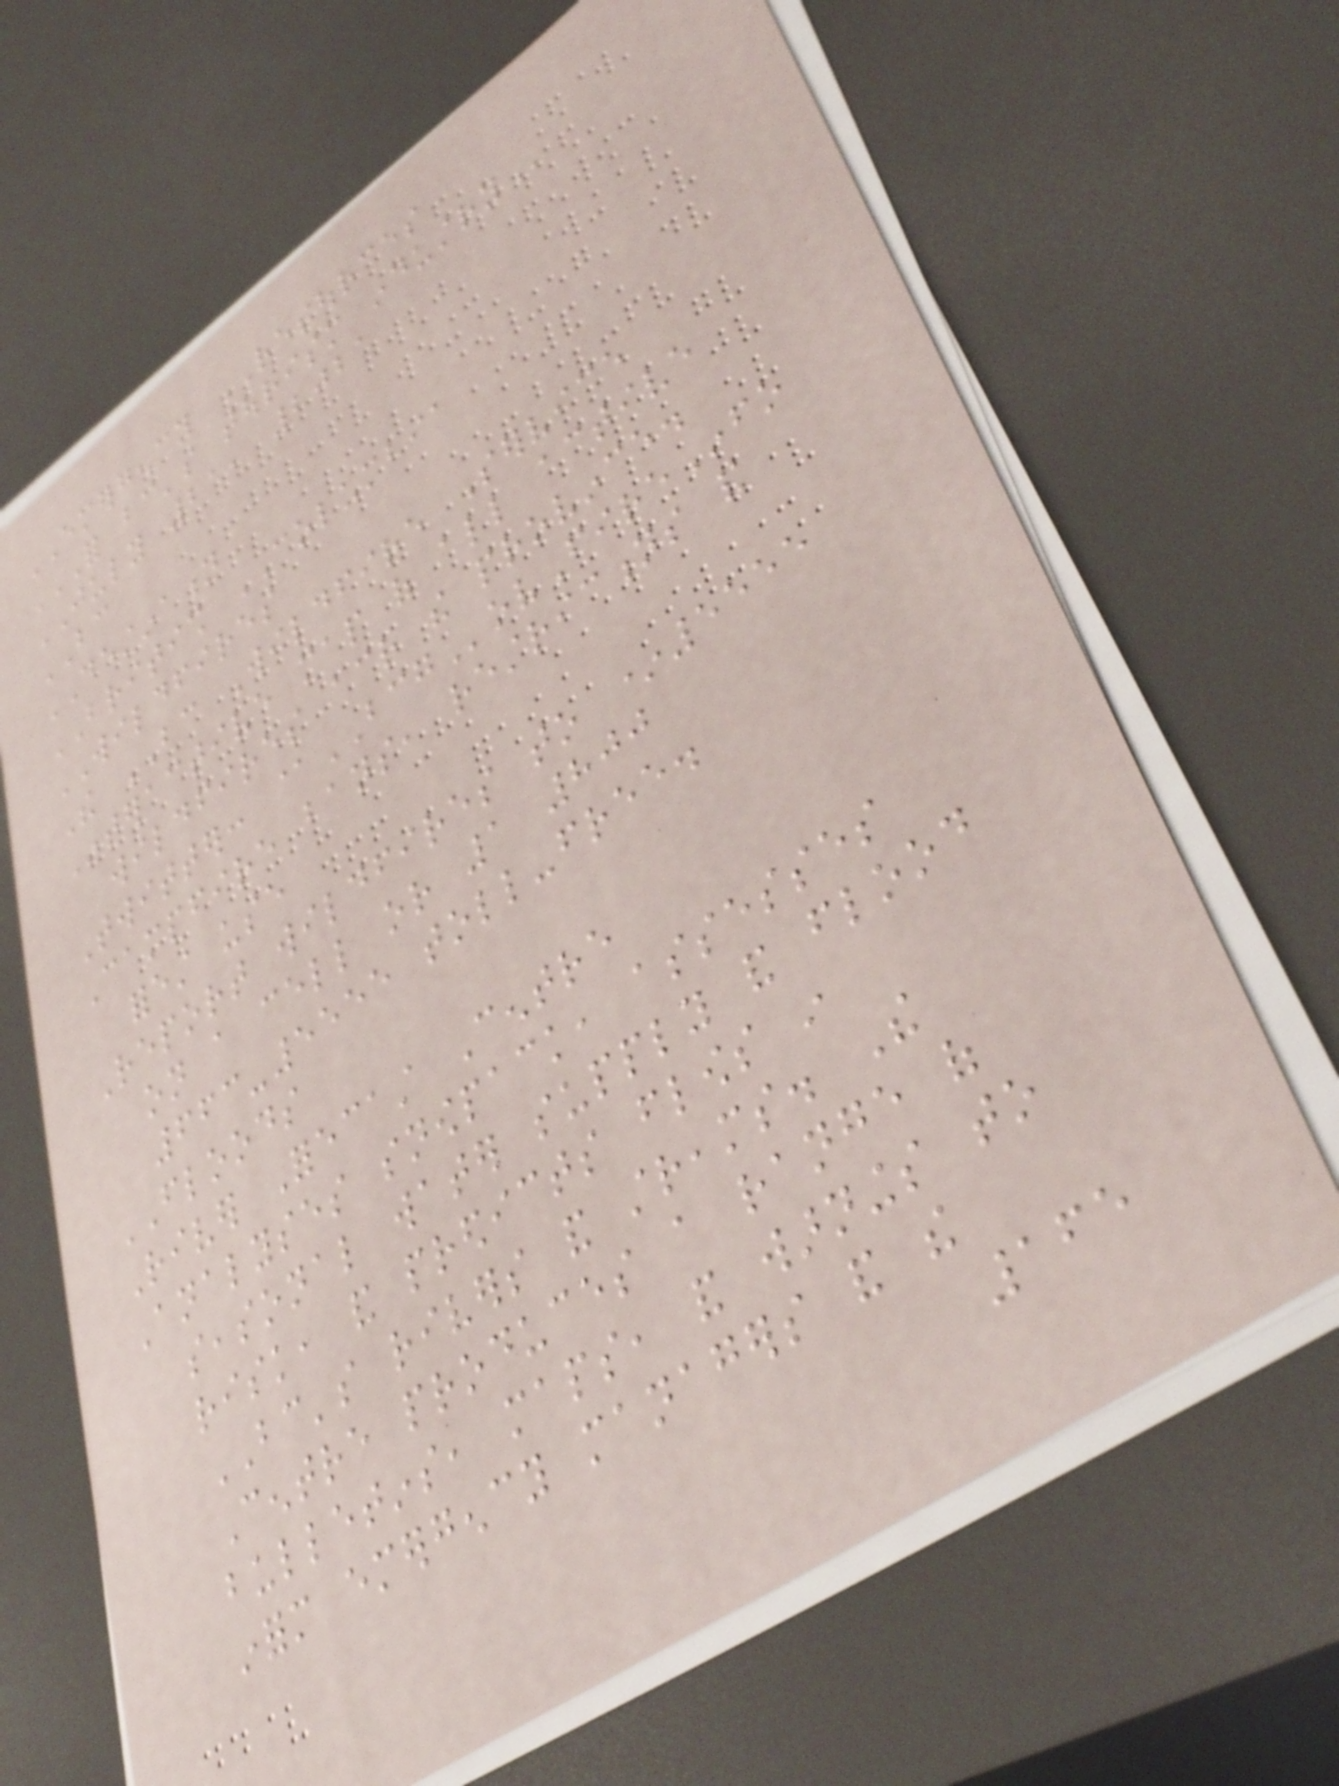EMERGENCY RESOURCES
FOR BC'S TOURISM INDUSTRY
JULY 21, 2021
BC
DESTINATION
BRITISH COLUMBIA
WILDFIRES
The BC Wildfire Service
Interactive map of all active
wildfires across the province.
Twitter: @BCGovFireInfo
Campfire bans, restrictions and
forest use
Report wildfires to *5555
on a cell or 1 800
663-5555 toll-free.
FLOODS
River Forecast Centre
Analyses snowpack, assesses
seasonal water supply and flood
risk, and predicts flows in
BC's rivers and streams. The
Centre produces a range of
bulletins, maps, and warnings to
inform emergency managers and the
165
